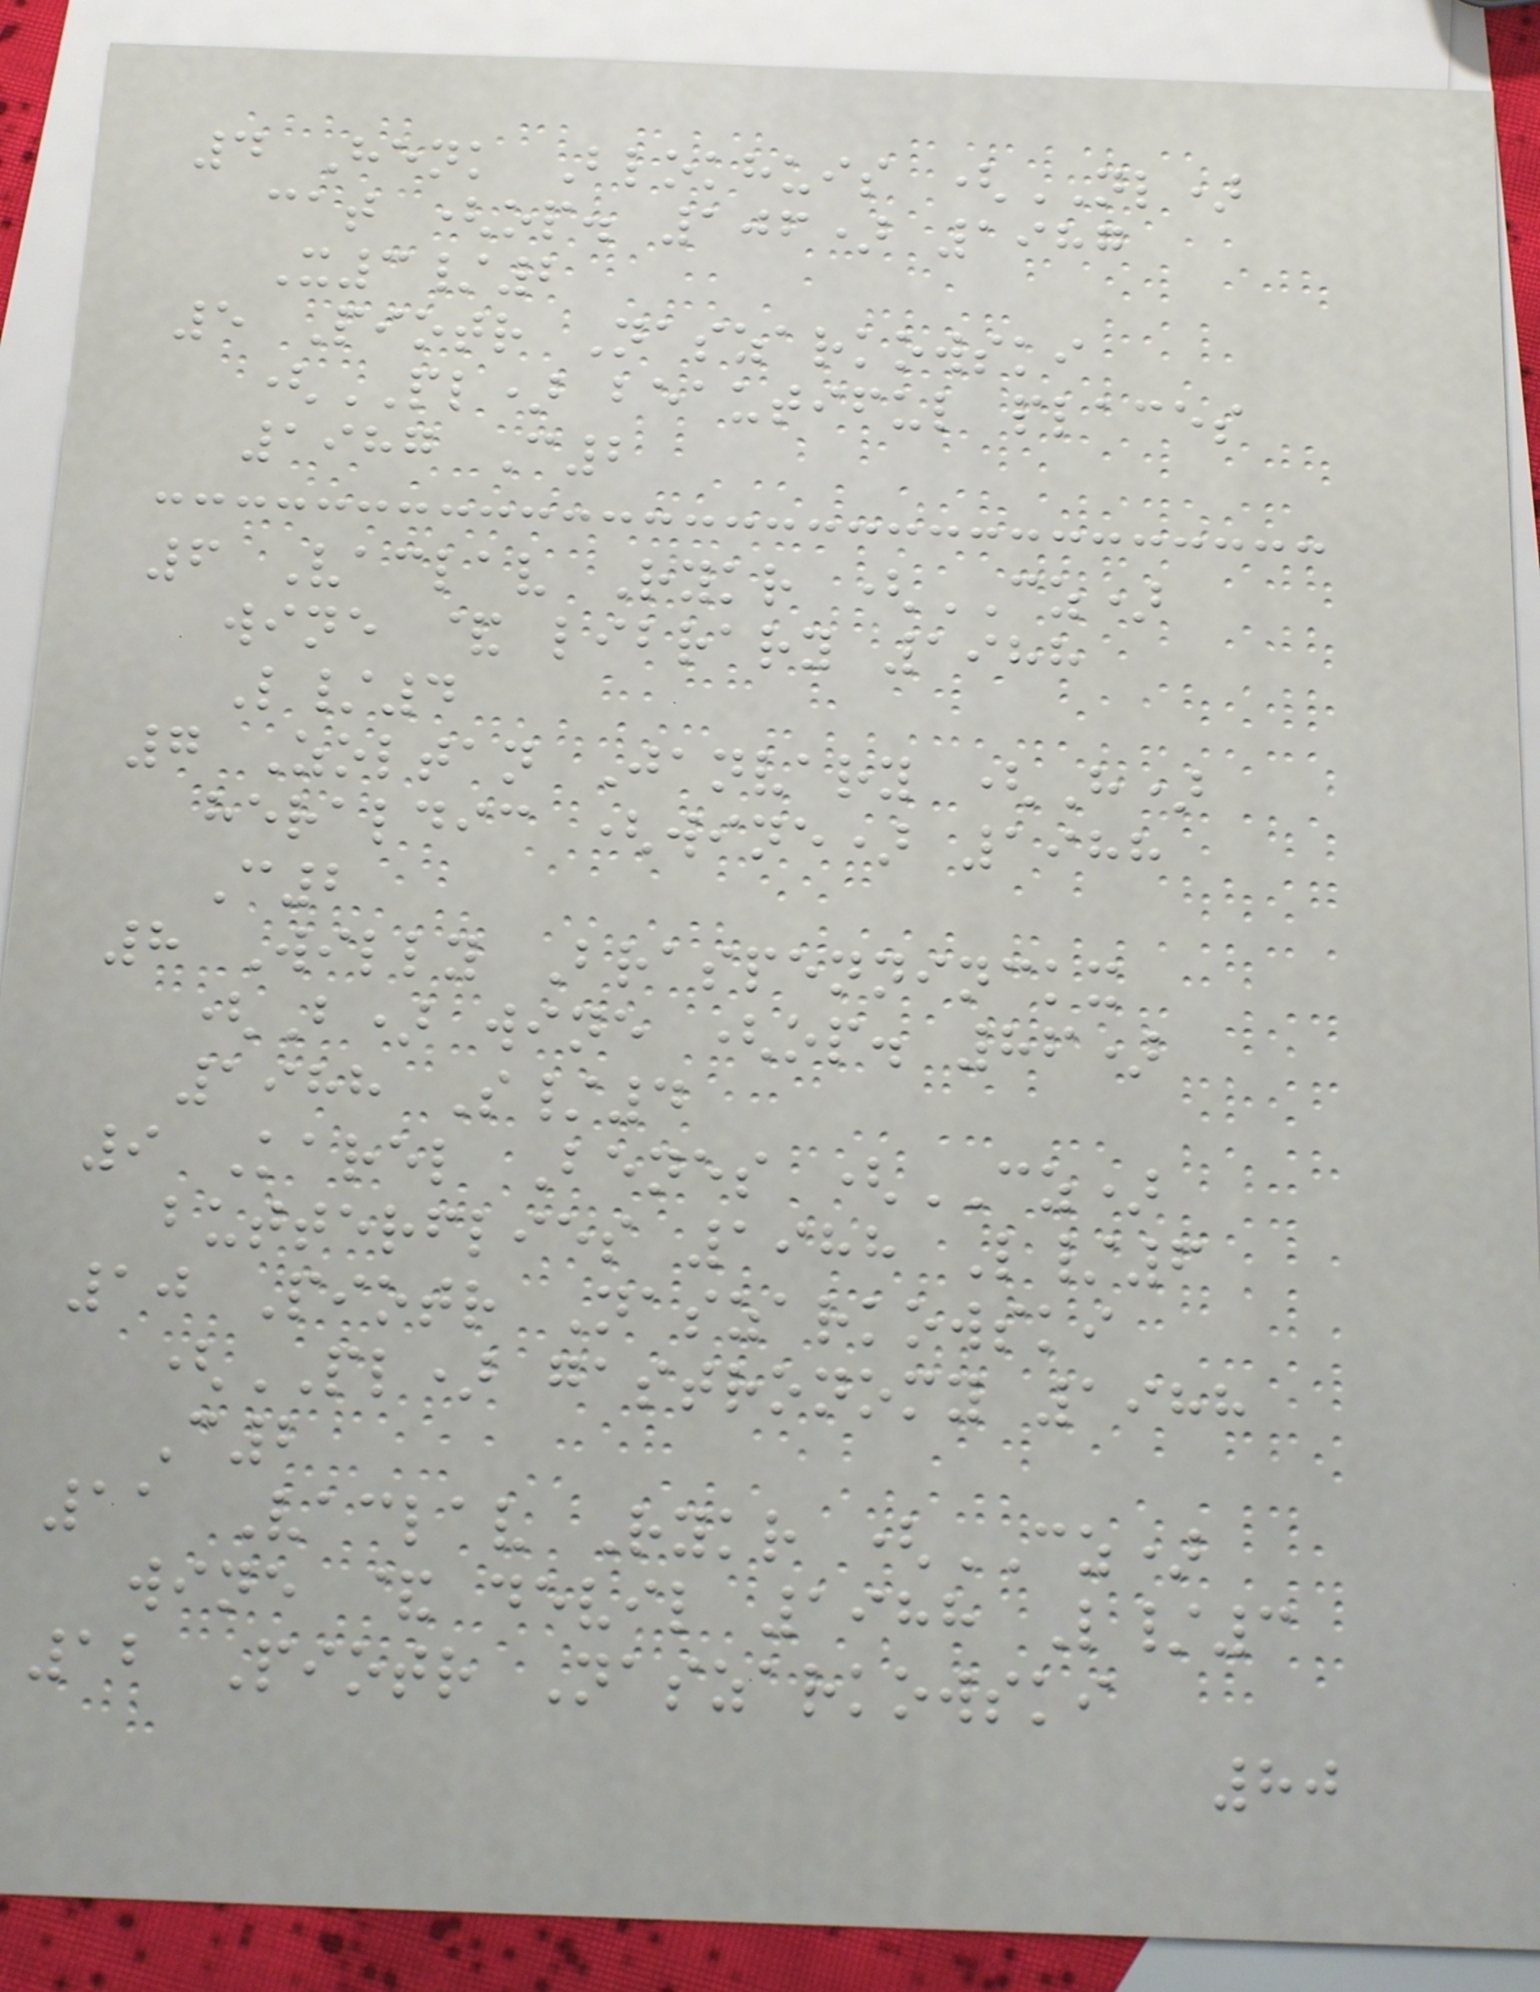4 Henk Blokhuis (NL)
cat (op. 106) 1987
X3/2
5 Piotr Naszarkowski
(PL) beautiful places
1987 C2
6 Vaclav Rykr (CZ)
wine & library 1988
L/4
7 Zoltan Janvary (H)
heraldic (wine) 1988
C2
8 Willy Braspenninckx
(B) wine (op. 86)
1988 S/4
9 Karel Benes (CZ)
butterflies 1988 L/6
10 Piotr Naszarkowski
(PL) gastronomy 1988
C2
11 Vaclav Rykr (CZ)
wine & devil 1988 L/3
12 Piotr Naszarkowski
80
